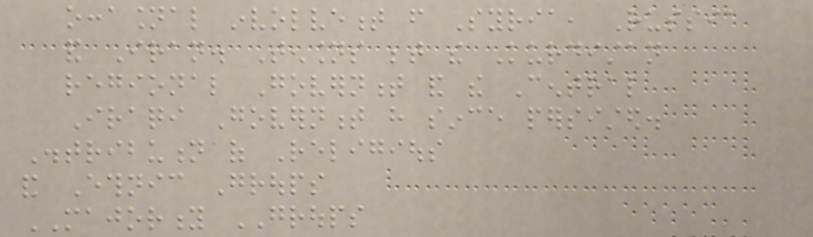occasional involvement from Syria, Russia
and Iran. Tensions between the Kurdistan
regional Government and the Central
Iraqi Government have since persisted.
Distribution of Religious
and Ethnic Groups
MAJORITY GROUPS
